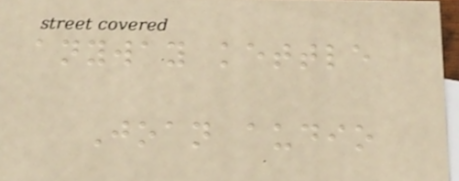anyway kettle
Joan audio
